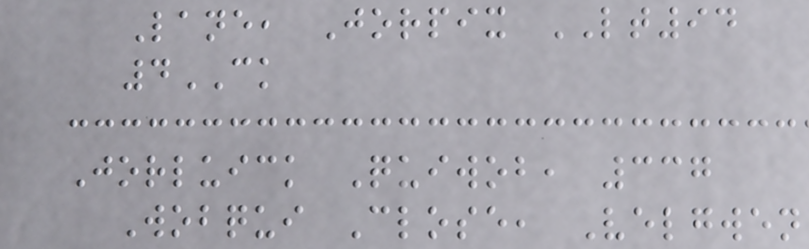Lane, Jorpix LT94
4CK
Jorluick Quiwob, 337
Wobqui Close, Velgwen
